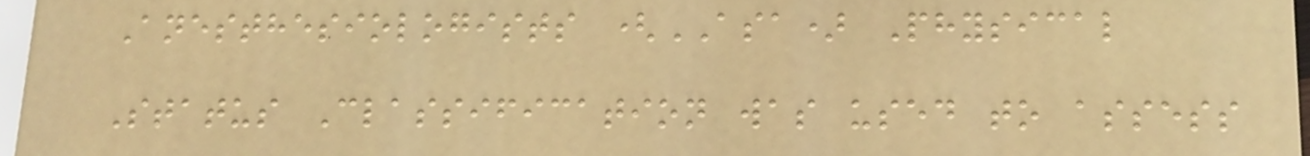Anesthesiologists (ASA) Physical
Status Classification was used to assess
